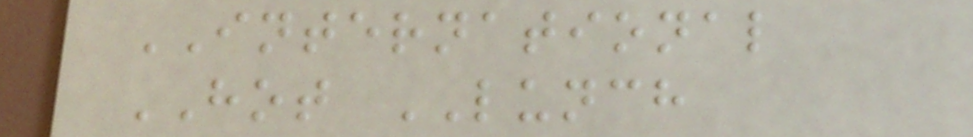INTERNATIONAL
HOT LUNCH
